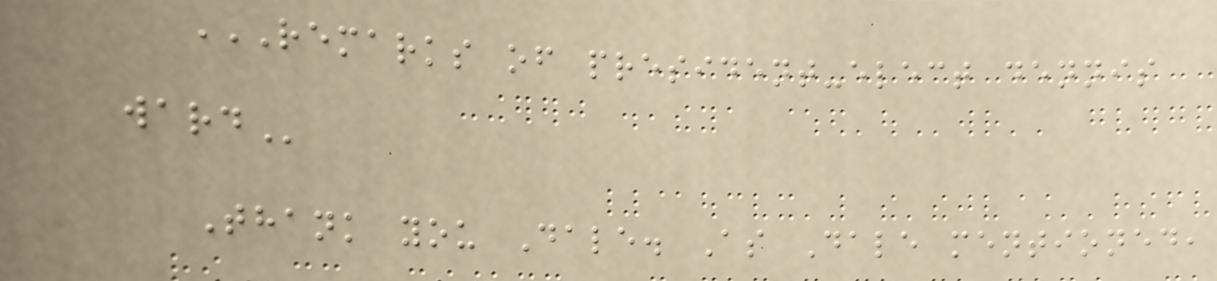REMARKS OF PRESIDENT-ELECT DENNIS
WARD
Thank you Dale. As Dale mentioned,
